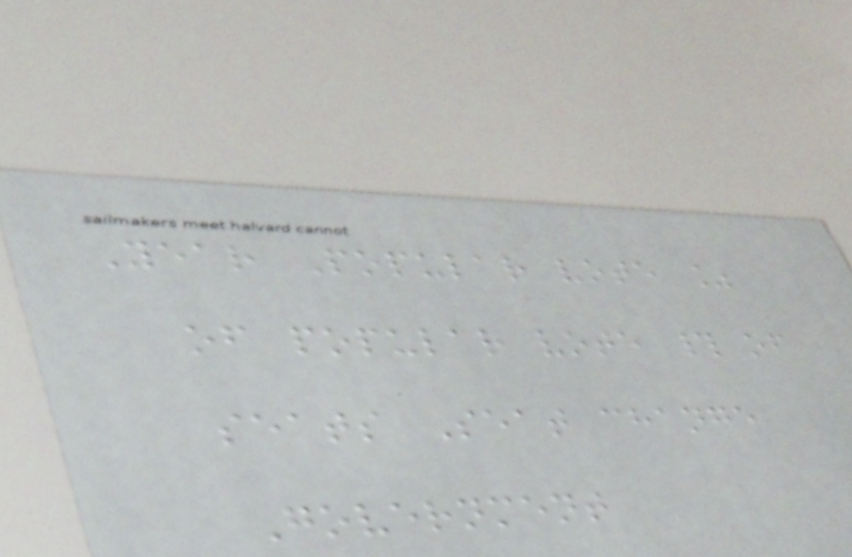Year Popular vote %
of popular vote # of
seats Seat change
Government
